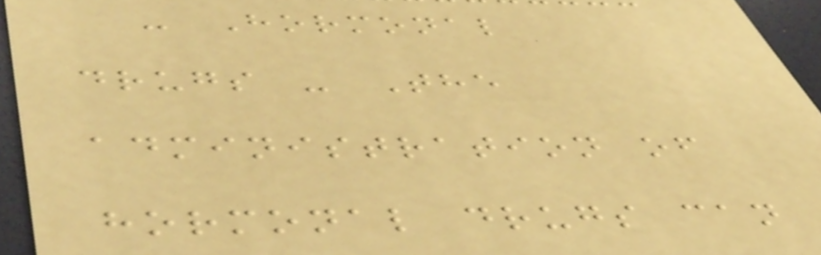- Hormonal
drugs - The
administration of
hormonal drugs can
